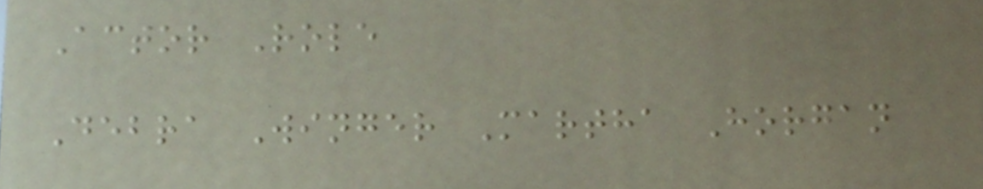Actor Role
Debra Winger Martha Horgan
